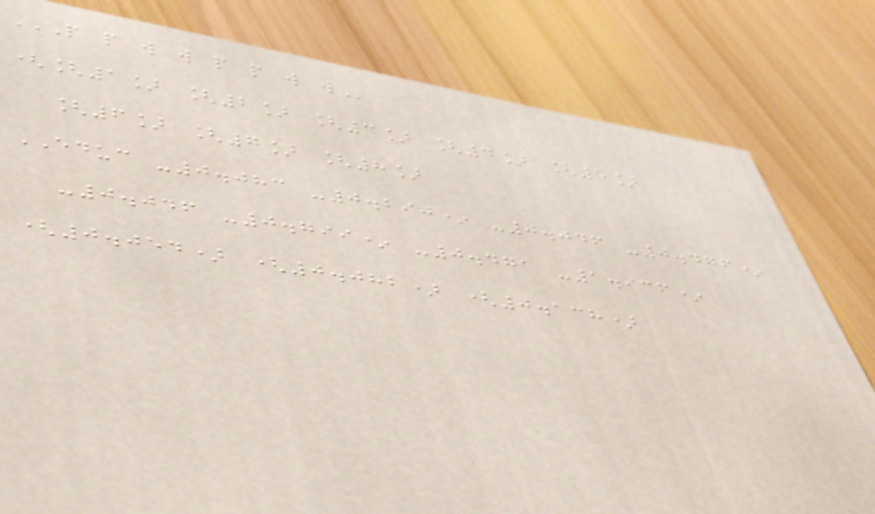P P W W P P W W
([1] [2] [3] [4] [5]
[6] [7] [8]
EDUC -0.083 -0.290* -0.046 -0.476*
-0.046 -0.799* -0.471 -1.936*
(0.054) (0.082) (0.138)
